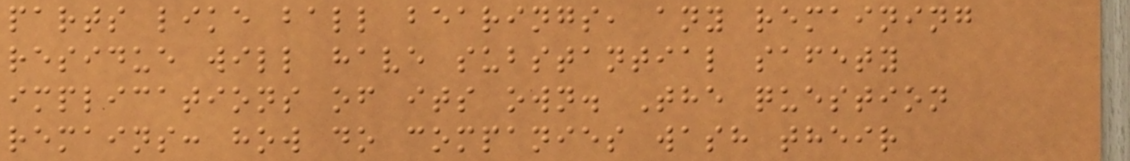parts like ball bearings, any remaining
residue will have substantial safety
implications of its own. The question
remains: how do companies wash their
